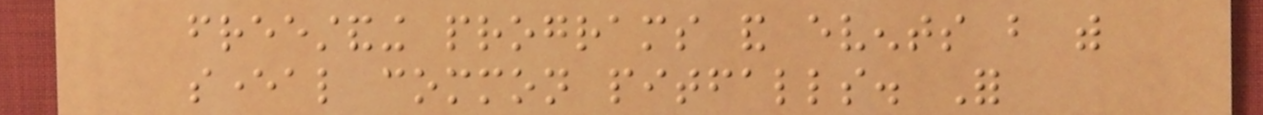freestanding programs and events but with
several common pitfalls. For
